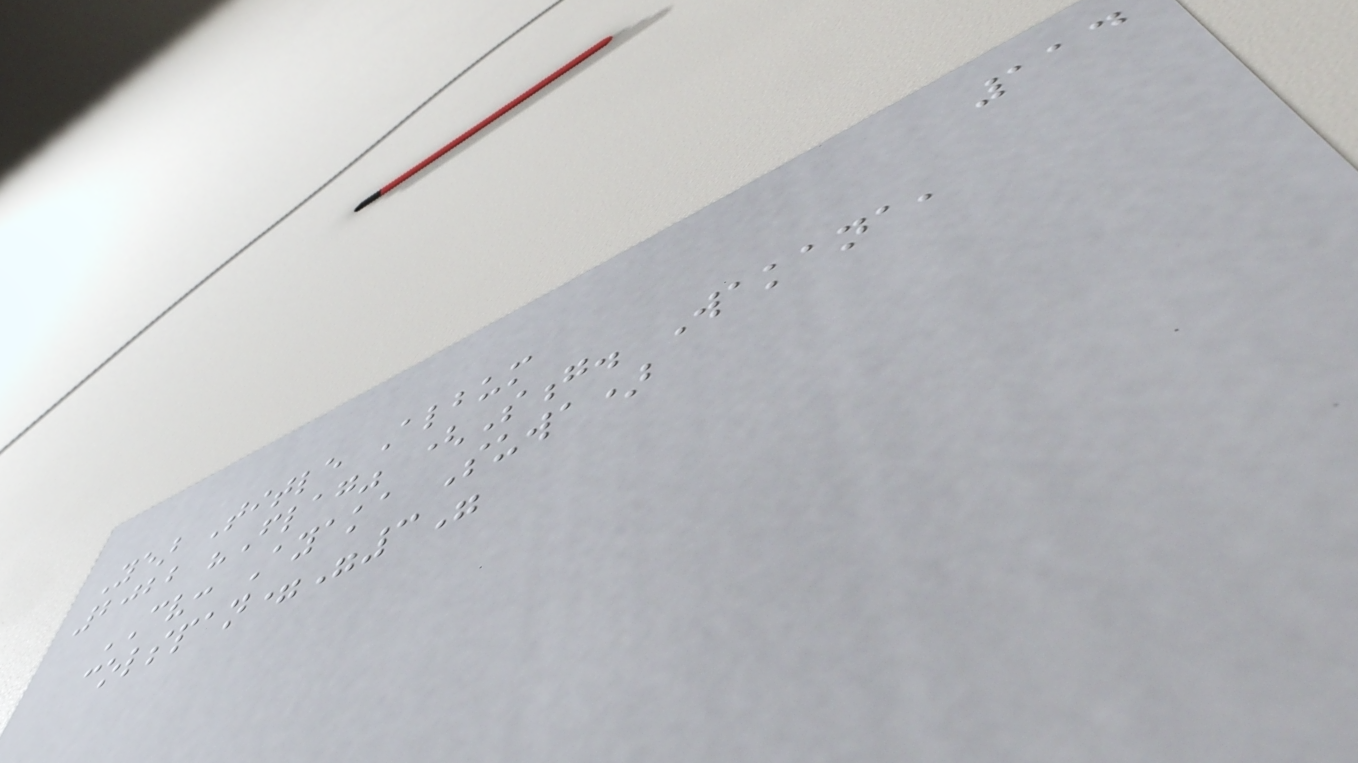114
Year Title Album
2022 "Flag" (Song. Wakana,
CV: Ayaka Suwa)
colspan="3"
